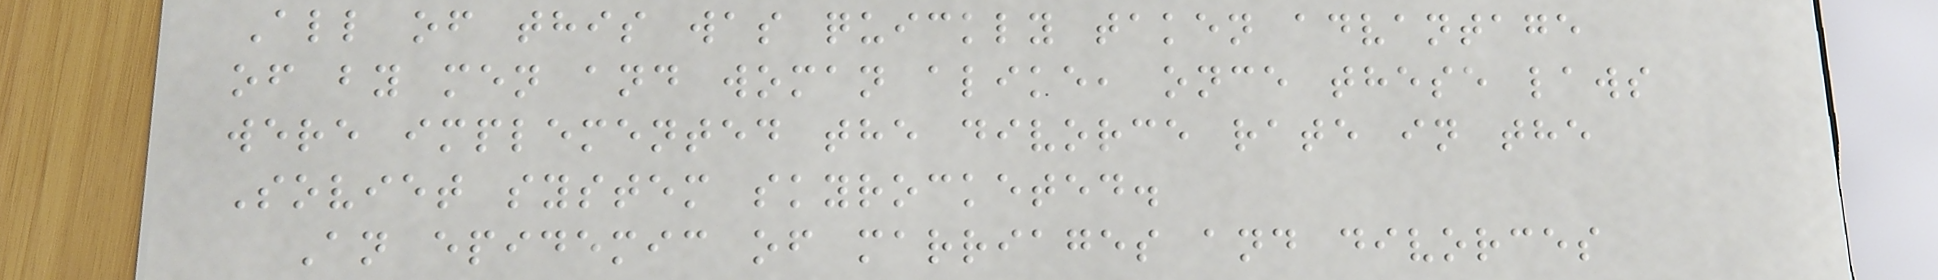All of this was quickly taken advantage
of by men and woman alike, once these laws
were implemented the divorce rate in the
Soviet system skyrocketed.
An epidemic of marriages and divorces
